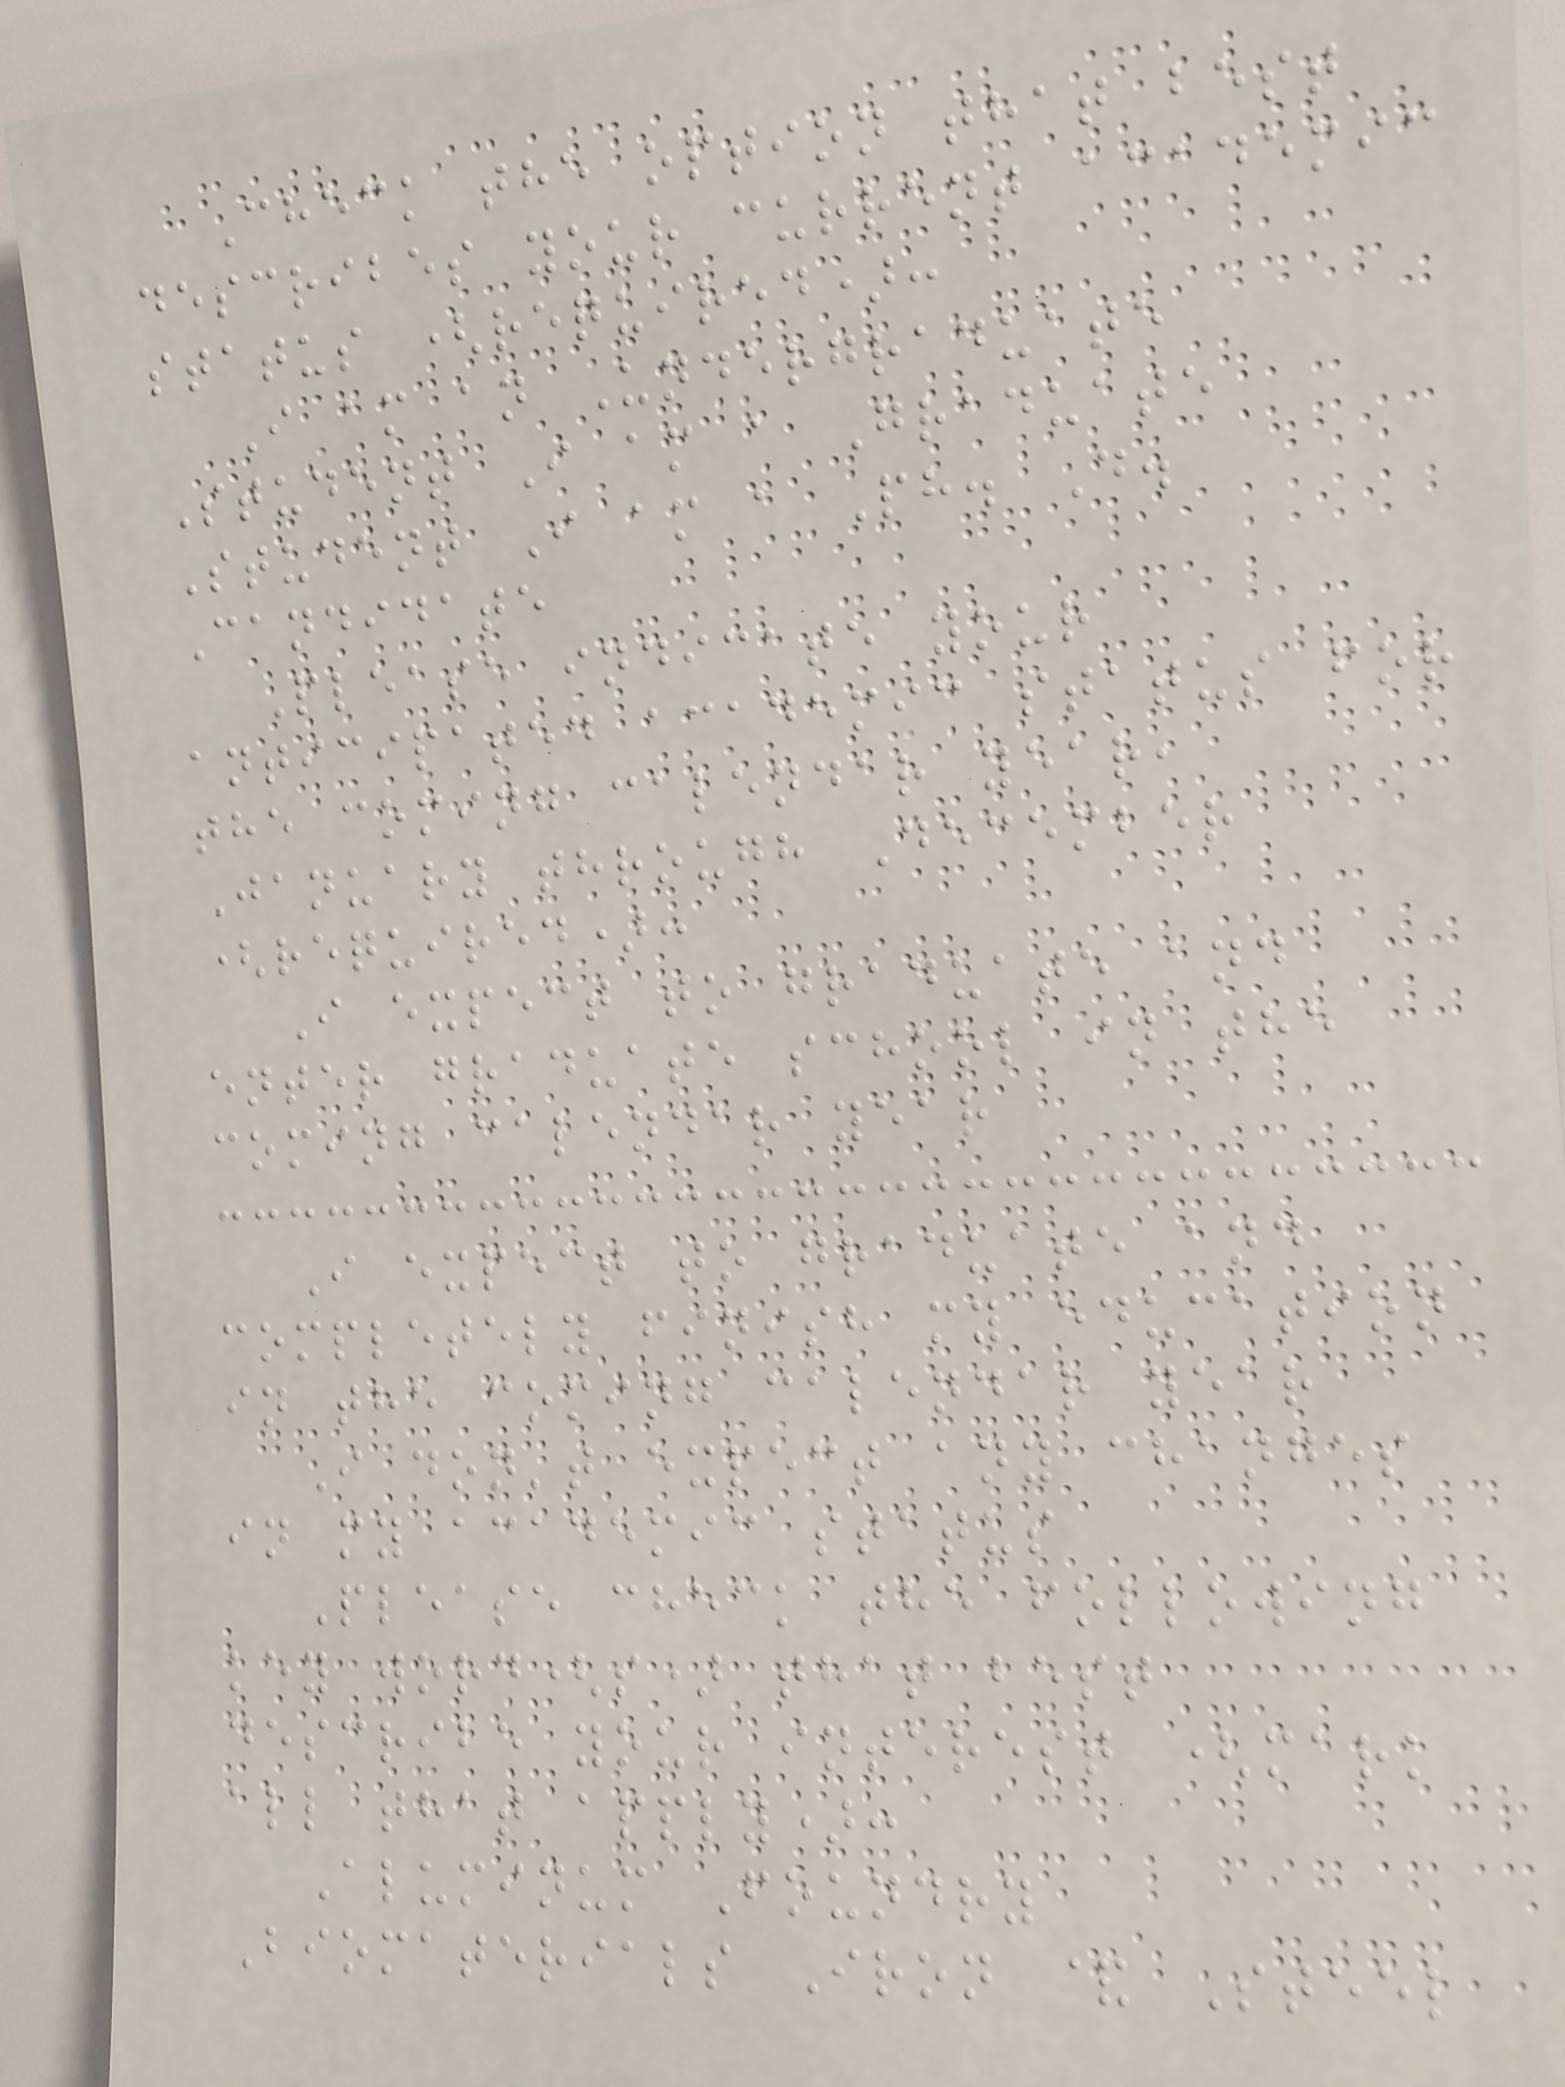Check the option that best
describes your current academic
status (required):
I am an Undergraduate
Student I am a Graduate
Student I am a Ph. D.
Candidate
Please indicate your
anticipated academic status for
the coming calendar year,
January through December
(required):
I expect to graduate and
enter graduate school in the
coming calendar year
I expect to graduate and
completely finish my education
in the coming calendar year
I don't expect any changes
in my academic status
Please check the following
key word(s) that best
describe your interest (mark
all that apply):
Aluminum Foundry
Biomaterials Iron & Steel
